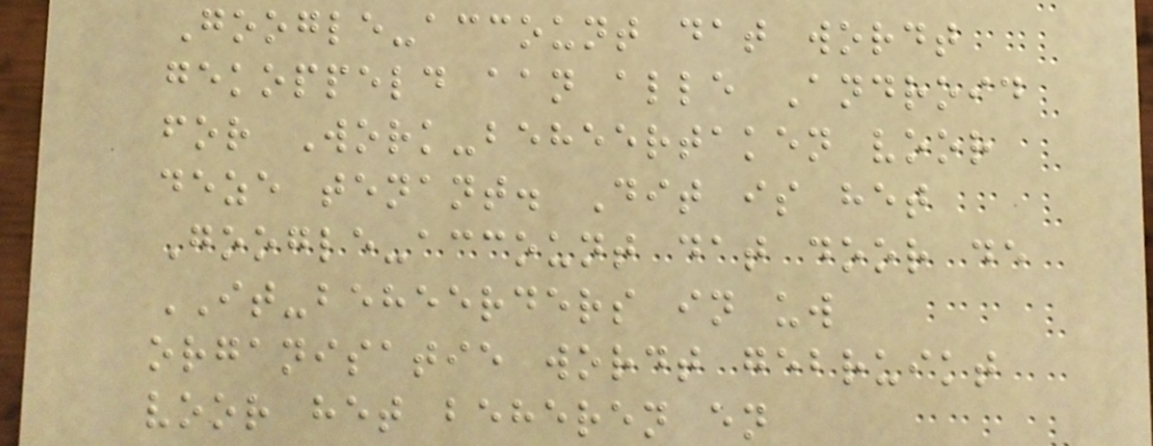Google-account dat wordt
gekoppeld aan alle Android
for Work-beheertaken voor
deze tenant. Dit is het
Google-account dat door de
IT-beheerders in uw
organisatie wordt gebruikt
voor het beheren en
